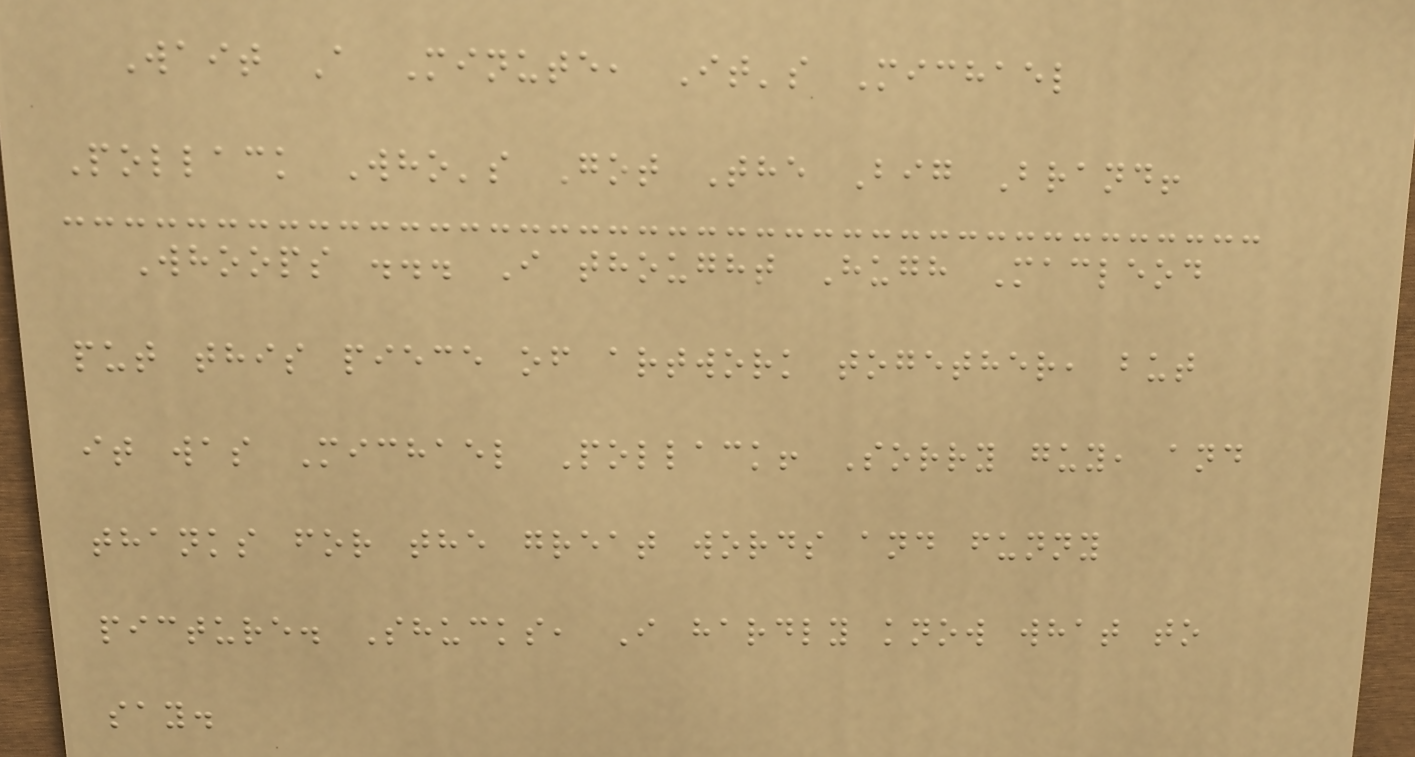Wait A Minute, It's Michael
Pollack Who's Got The Big Brand!
Whoops ... I thought Hugh Macleod
put this piece of artwork together, but
it was Michael Pollack! Sorry guy, and
thanks for the great words and funny
picture. Shucks, I hardly know what to
say.
